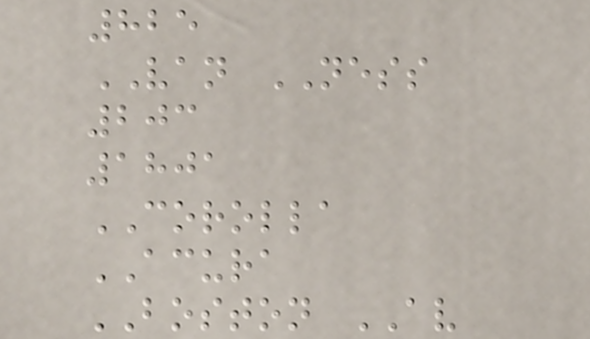825
VAN NESS
203
1801
COROLLA
ACURA
BOSTON AV
